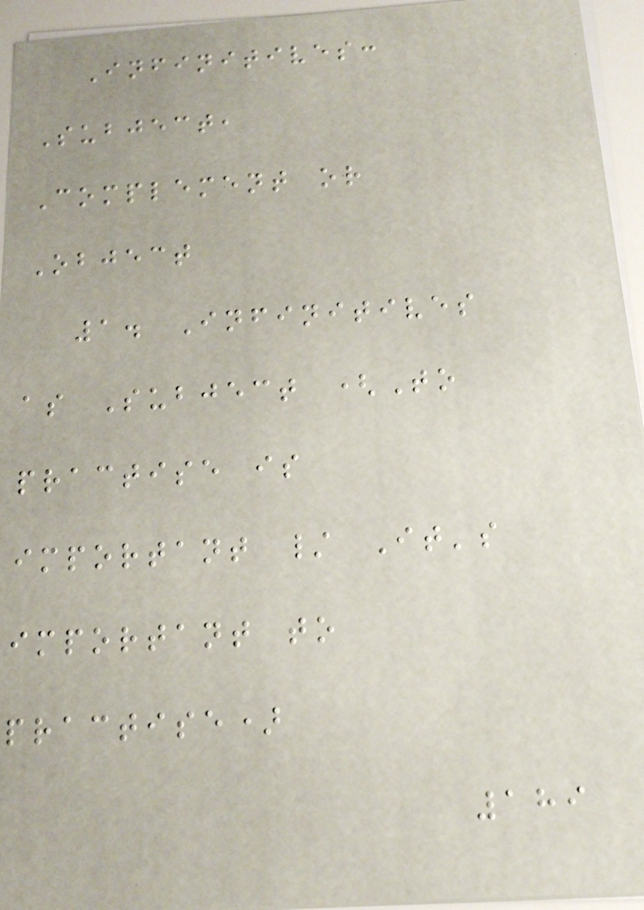Infinitives:
Subject,
Complement or
Object
1. Infinitives
as Subject (To
practise is
important / It's
important to
practise)
189
